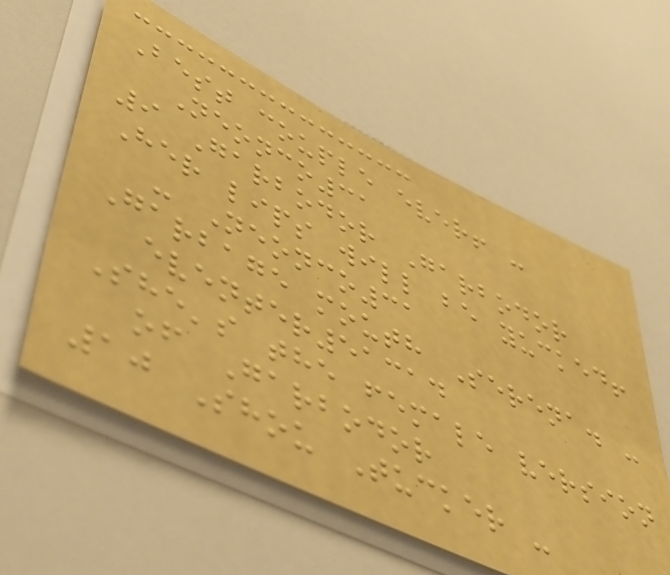Best couple ever! -
Neonco31
9 Garbodor Garbodor
Her lips will be yucked!
- Neonco31
Garbage mouth Serena. -
eventer51314
She's the female version
of Garbodor
10 Shou Tucker -
